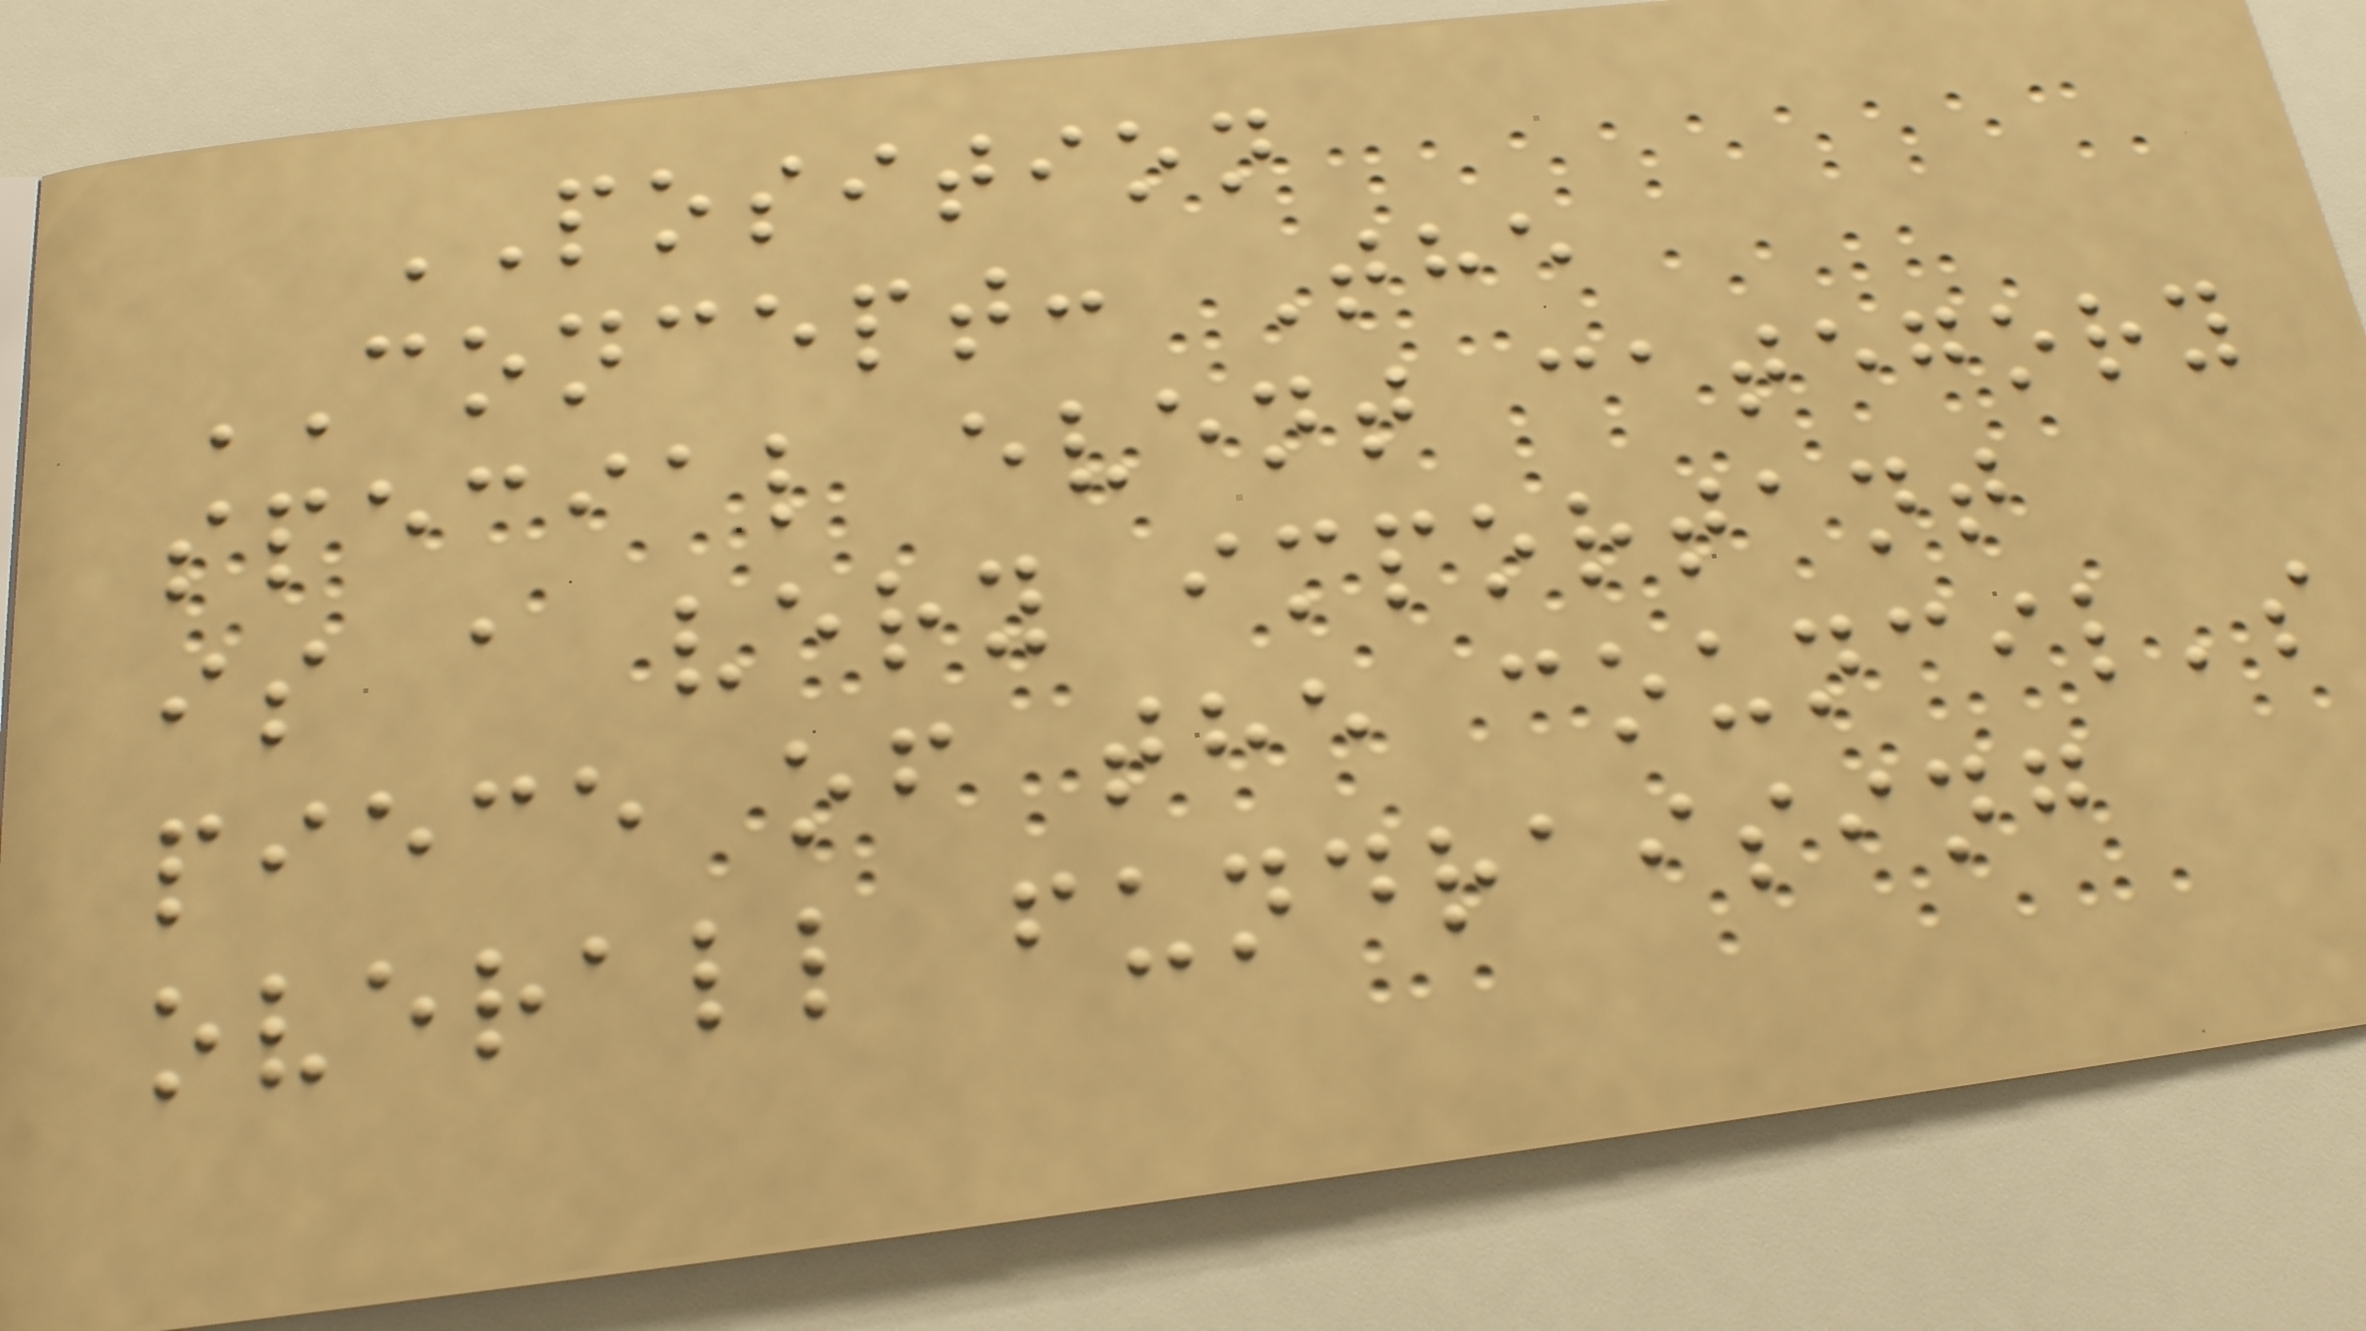POSITION
CONCEPT: The
special event category
is a very important
piece of the council's
overall fundraising
